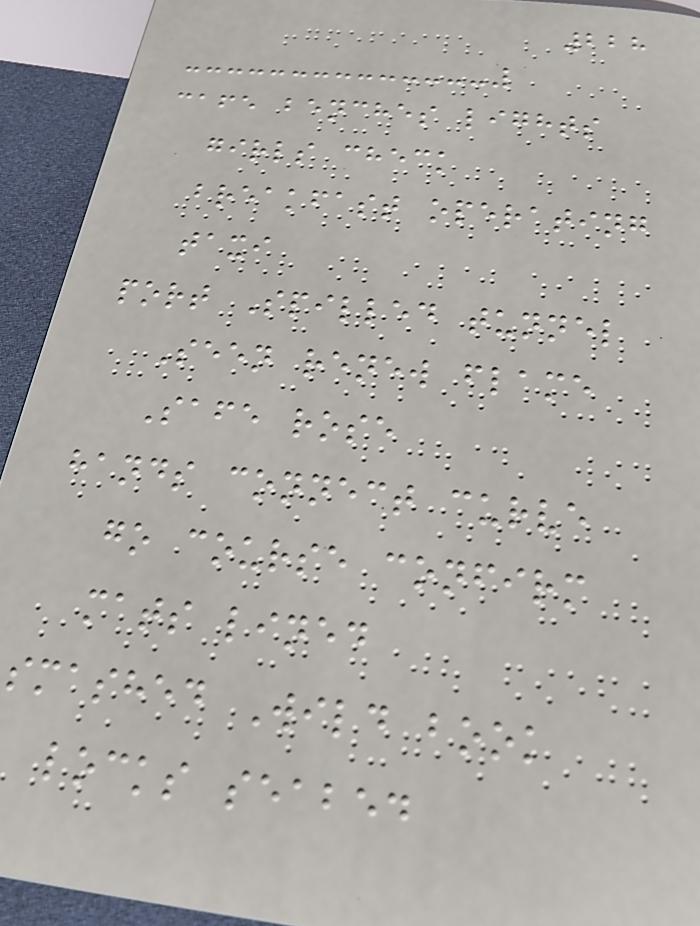228
cafe benches lights
girls check
breakfast operating
taxi
port Spilled tunnel
Seen renew flame
Safe rose
hands connect curve
go course confirm
mats lined
smashed Wild book
locks seabed
